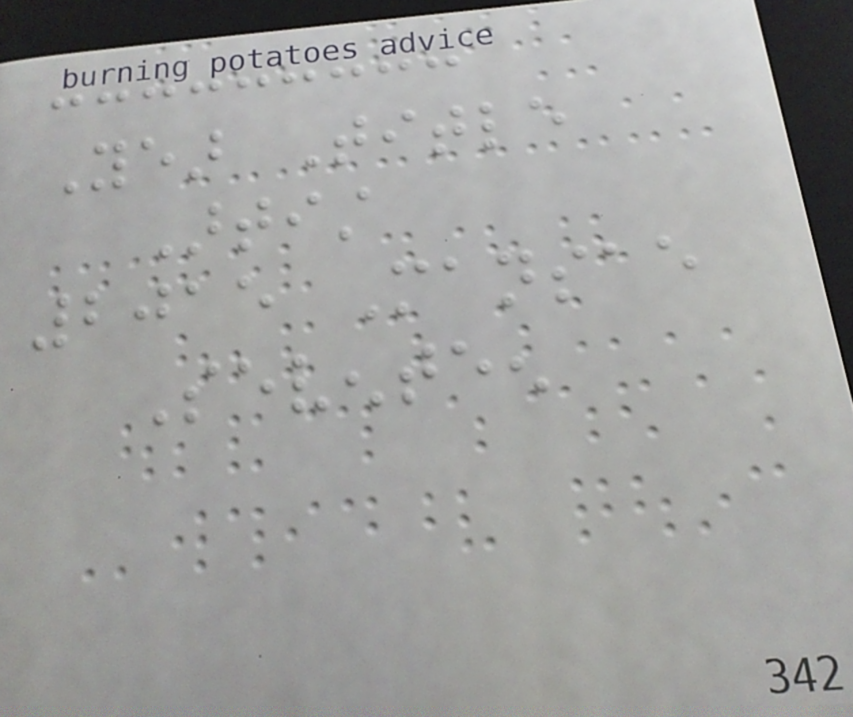Year Title
Artist
2015 Mansae
Seventeen
